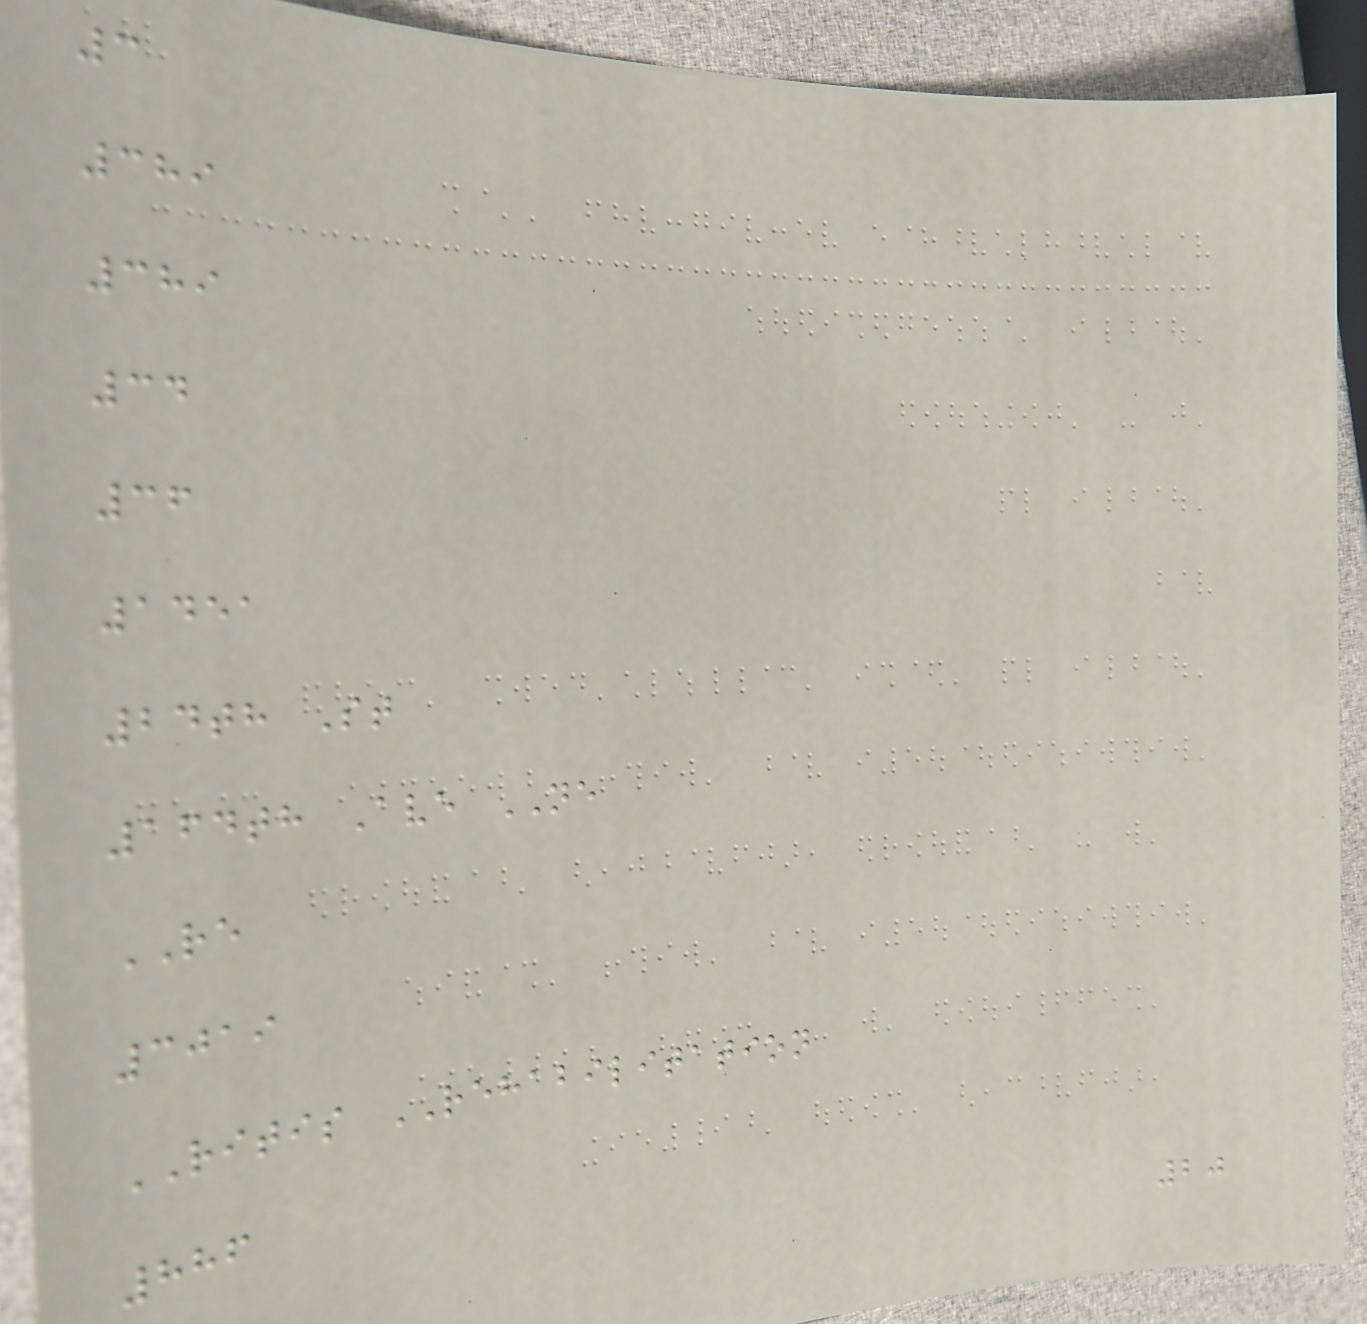3
389
389
34
36
1451
24th St
164th Ave NE
RE
3019
RITIS REHABILITATION
886
20
